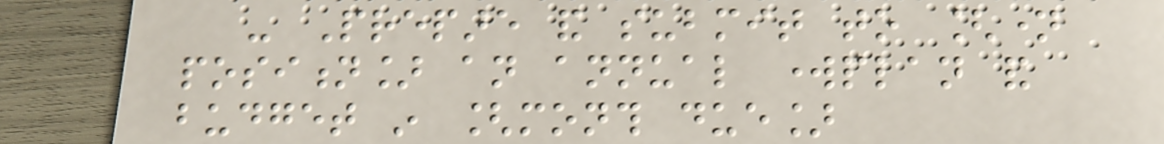- Prepare and submit to [name
position] an annual workplan and
budget in [month due]
